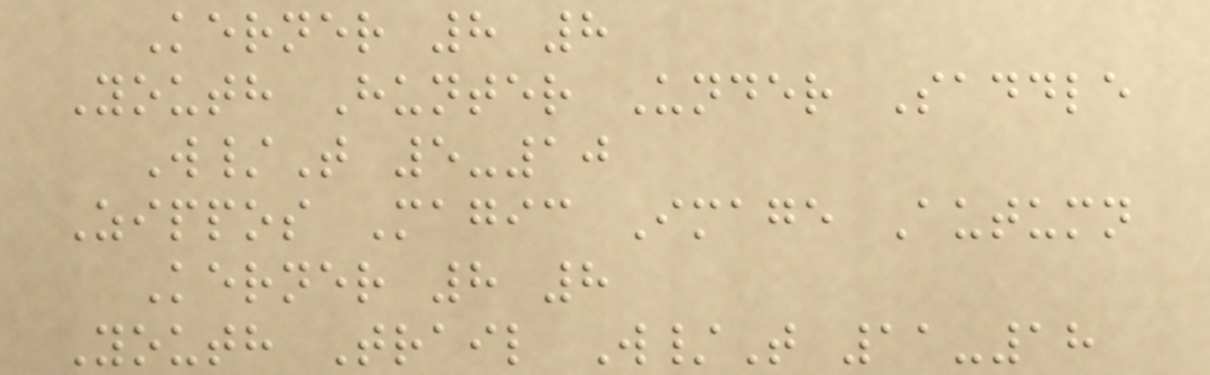Kerner 8 8
Youth Hunter Under Saddle
W/T 5-10
Zippos Magic Image Autumn
Kerner 8 8
Youth Trail W/T 11-18
